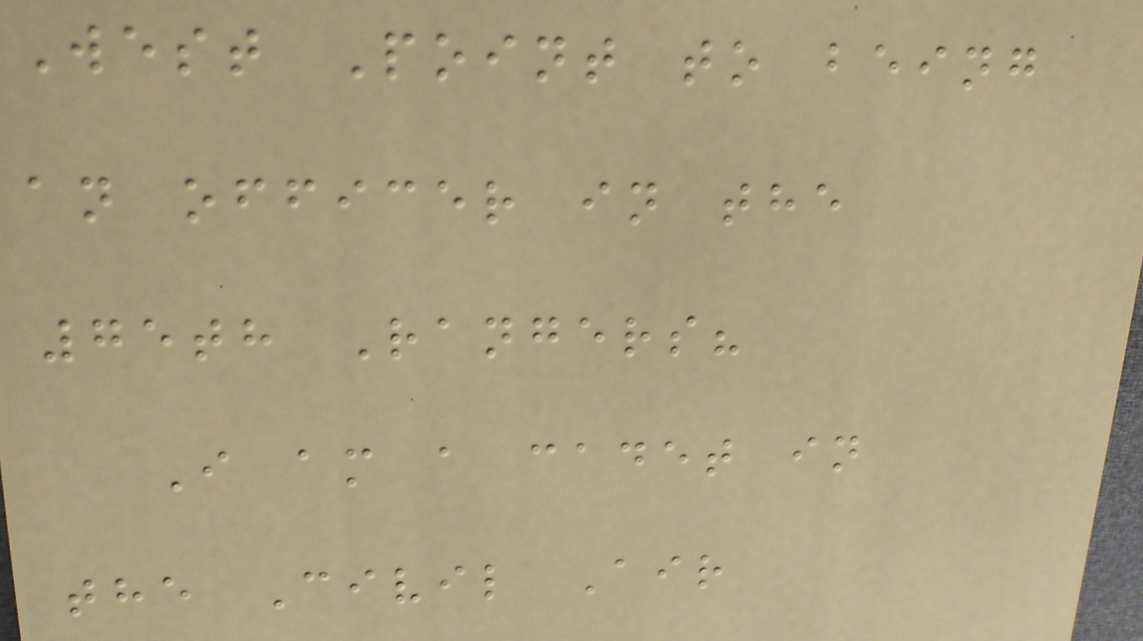West Point to being
an officer in the
75th Rangers?
I am a cadet in
the Civil Air
